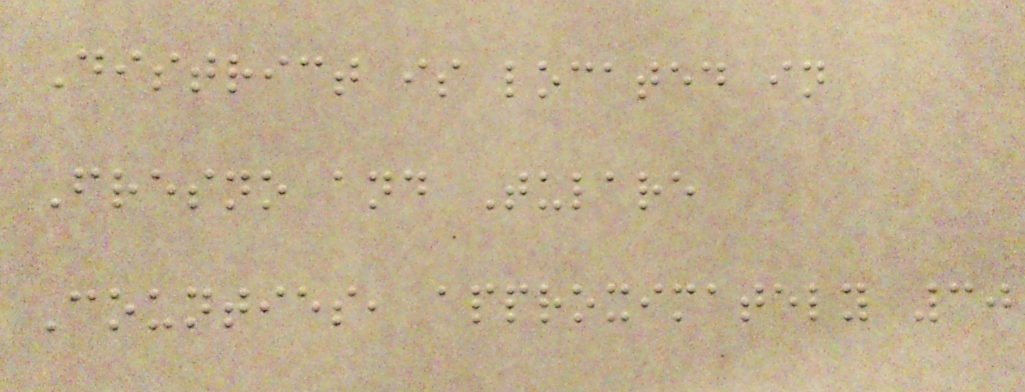District is located in
Fresno and Tulare
Counties, approximately 30
